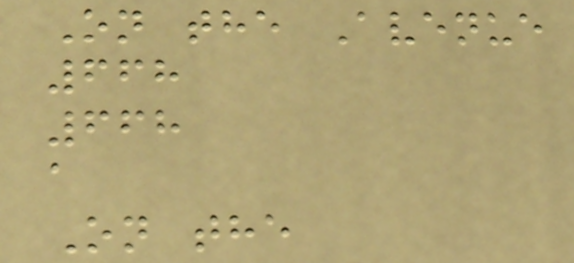On the Avenue
668
668
a
On the
